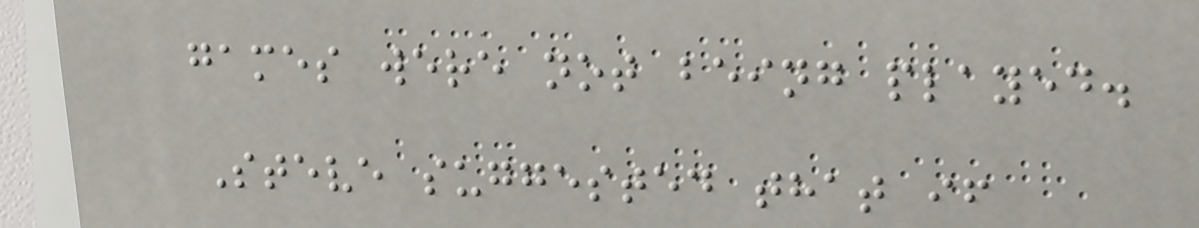games were not being played.
Steve suggested that if
